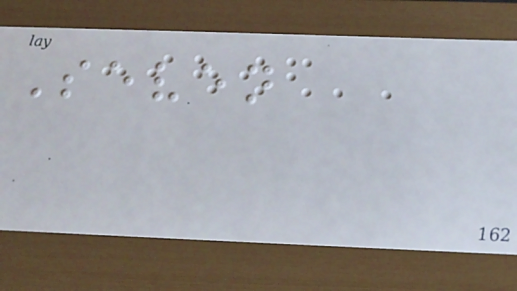Seven
